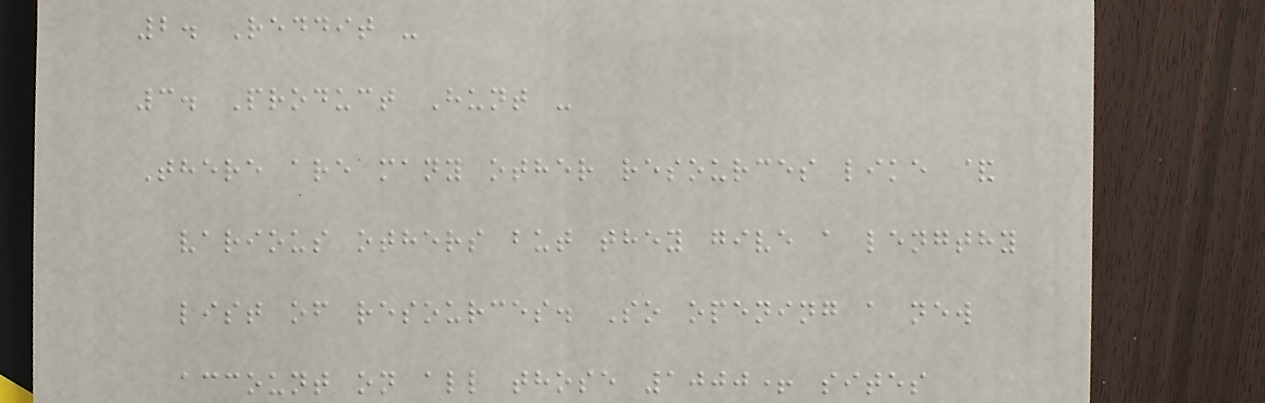2. Reddit -
3. Product Hunt -
There are many other resources like &
various others but they give a lengthy
list of resources. So opening a new
account on all those 1000+ sites
